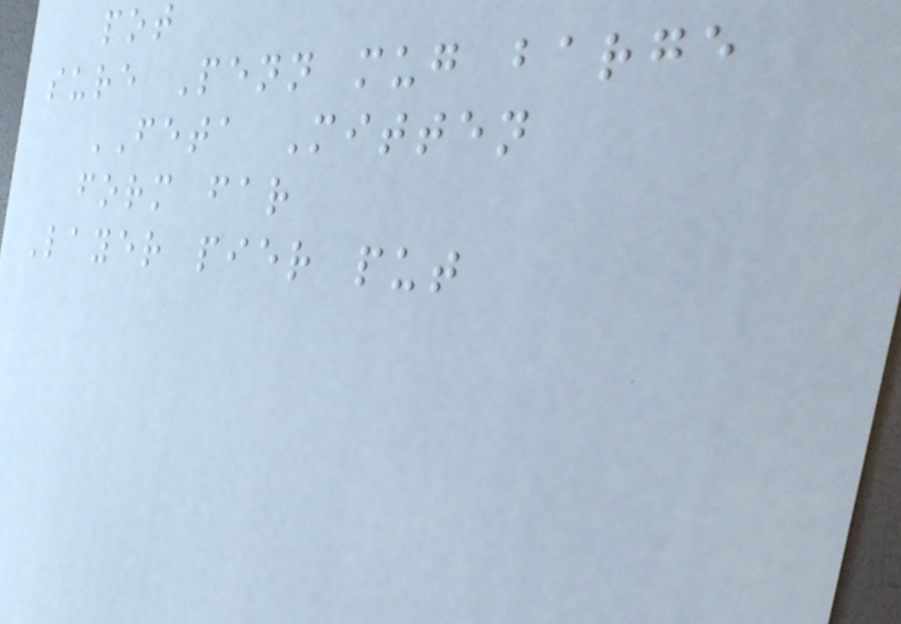pot
sure Penn mug barge
FETA Mitten
form far
Layer pier put
